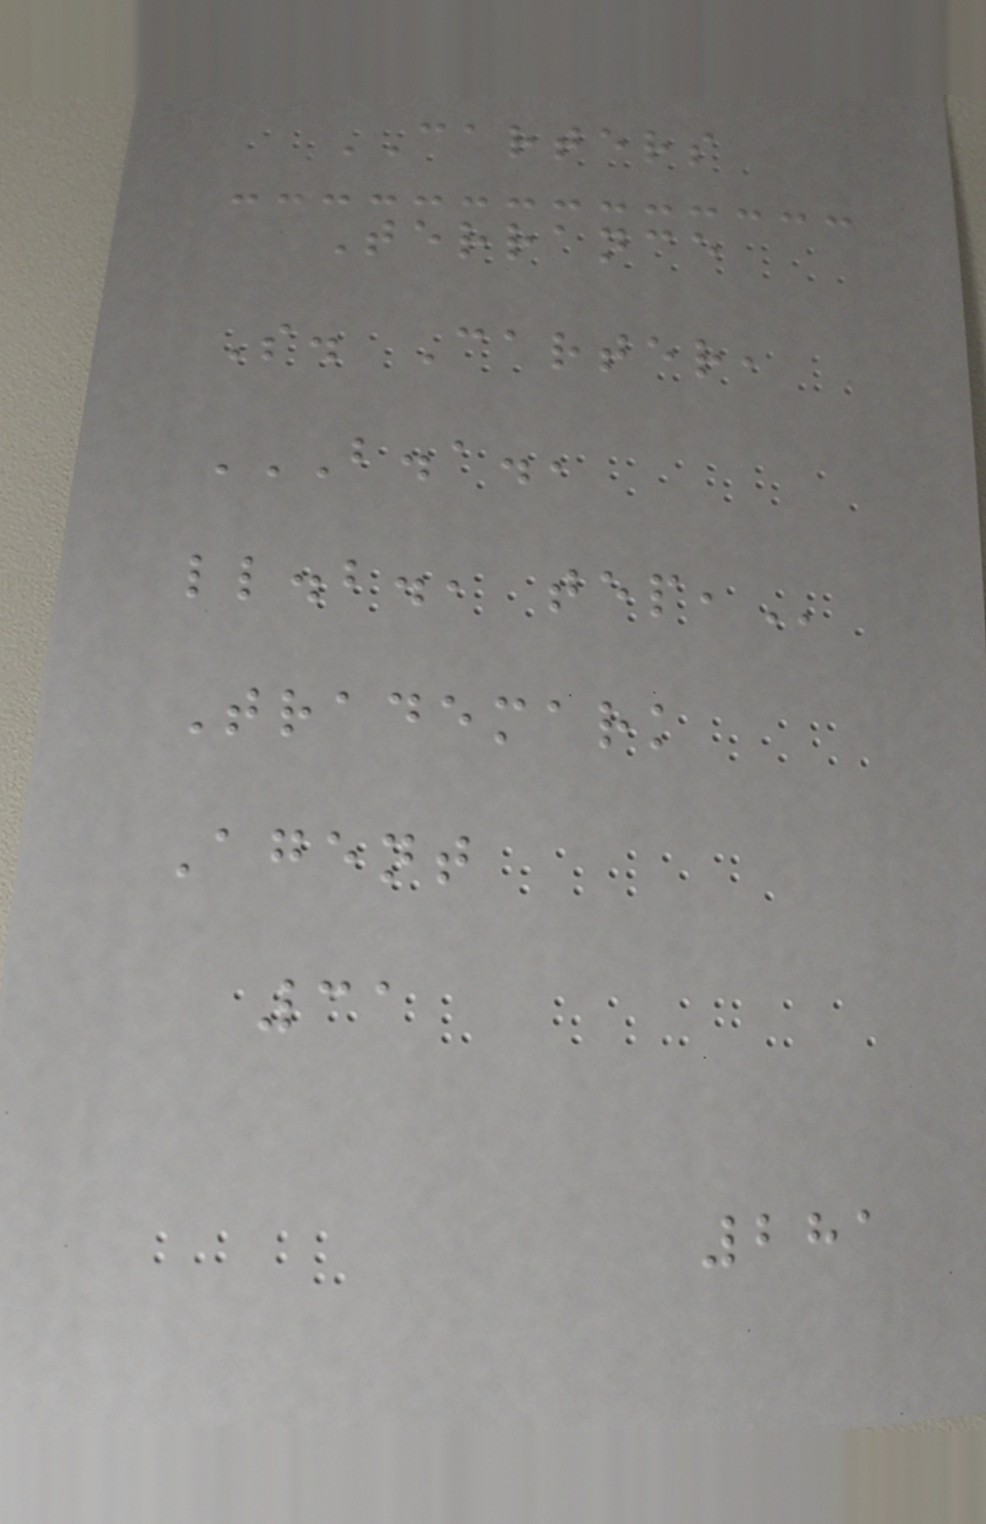CARTERS
Terrance
S. Carter,
B.A.,
LL.B., TEP,
Trademark
Agent
31
281
